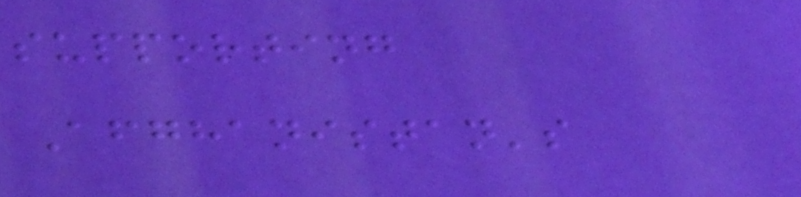supporting
Afghanistan's
